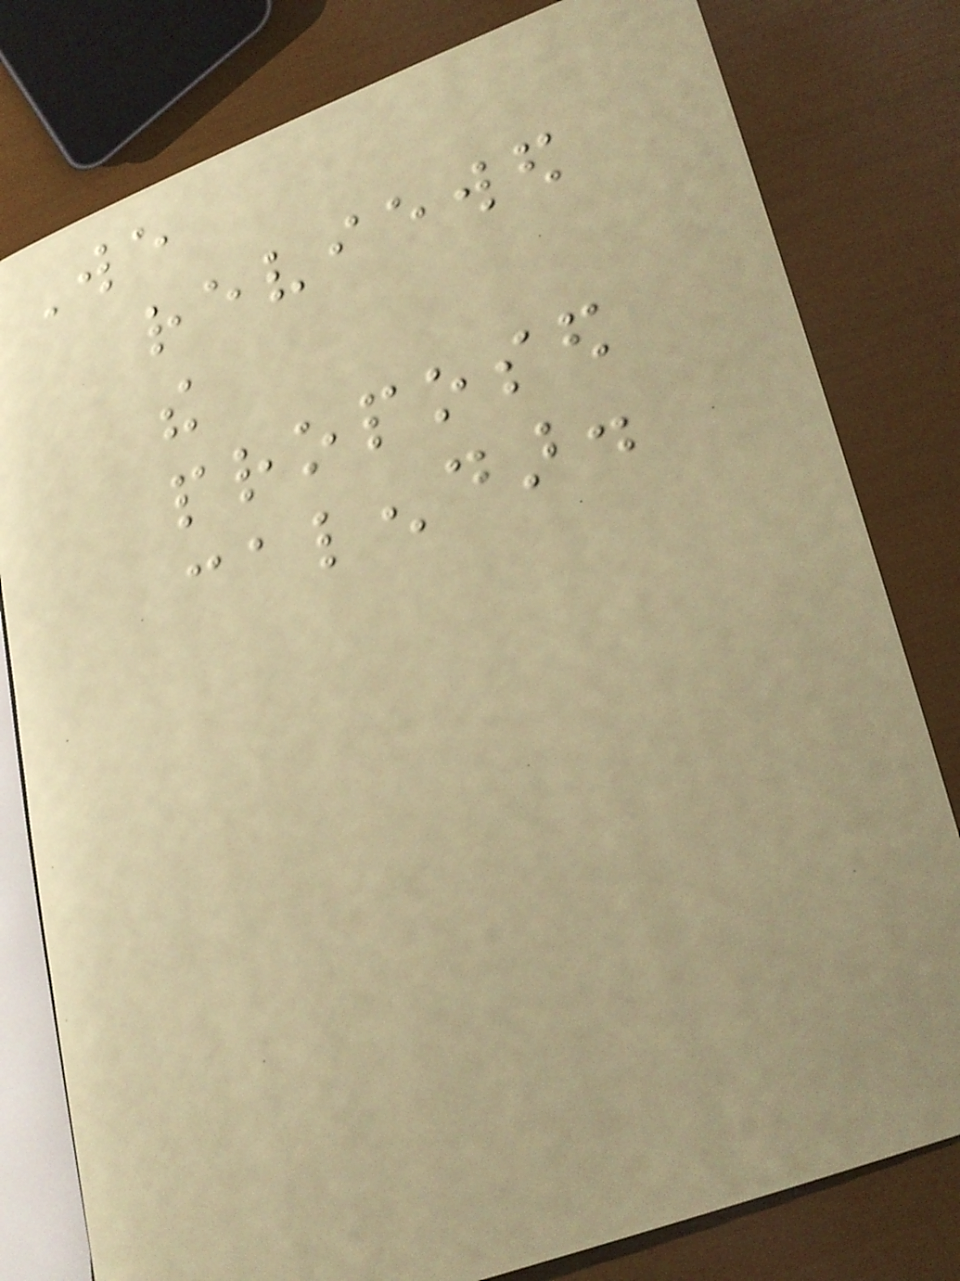We
reviewed
the
proposed
calendar.
